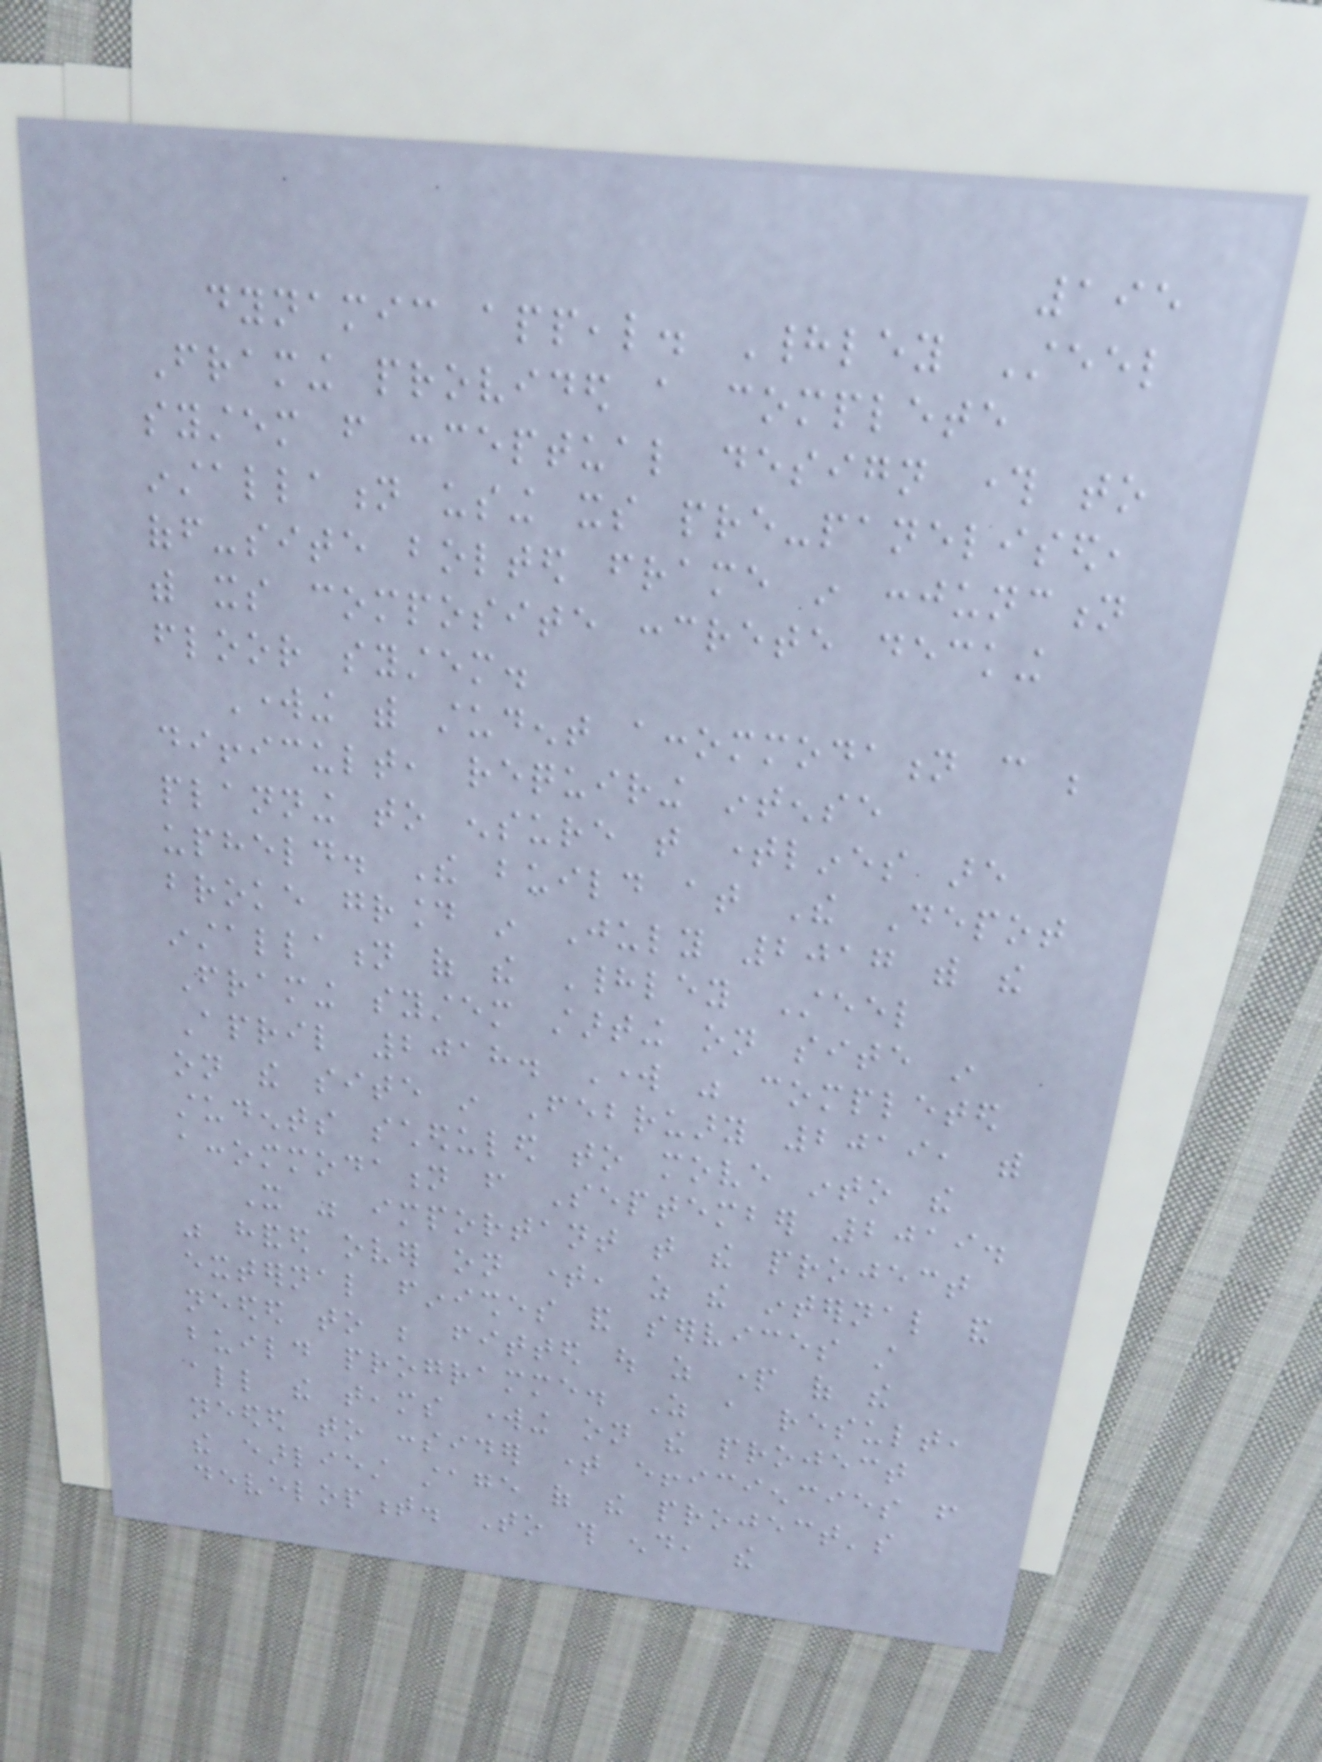195
dynamic appeal. Hadley Steel
Framing provided a complete
system from conceptual design through to
installation using its pre-panelised,
off-site bolted frame in conjunction
with its composite concrete decking
floor system.
Working with student accommodation can be
difficult, requiring intense
planning to ensure that timelines are
upheld. The build at The Depot
broke ground in July 2017 with the
installation of the Hadley Steel
Framing system starting on site in
April 2018. Work was completed
on the site in February 2019, with
students scheduled to move into the
accommodation from September 2019.
It was important that the project
was handed over on time, as the internal and
external finishes and services still
needed to be fitted out as part of the
build programme. As a result,
all the teams working on the project
needed to consider time efficiencies from
the earliest stage of the project's
development. To this end, the
